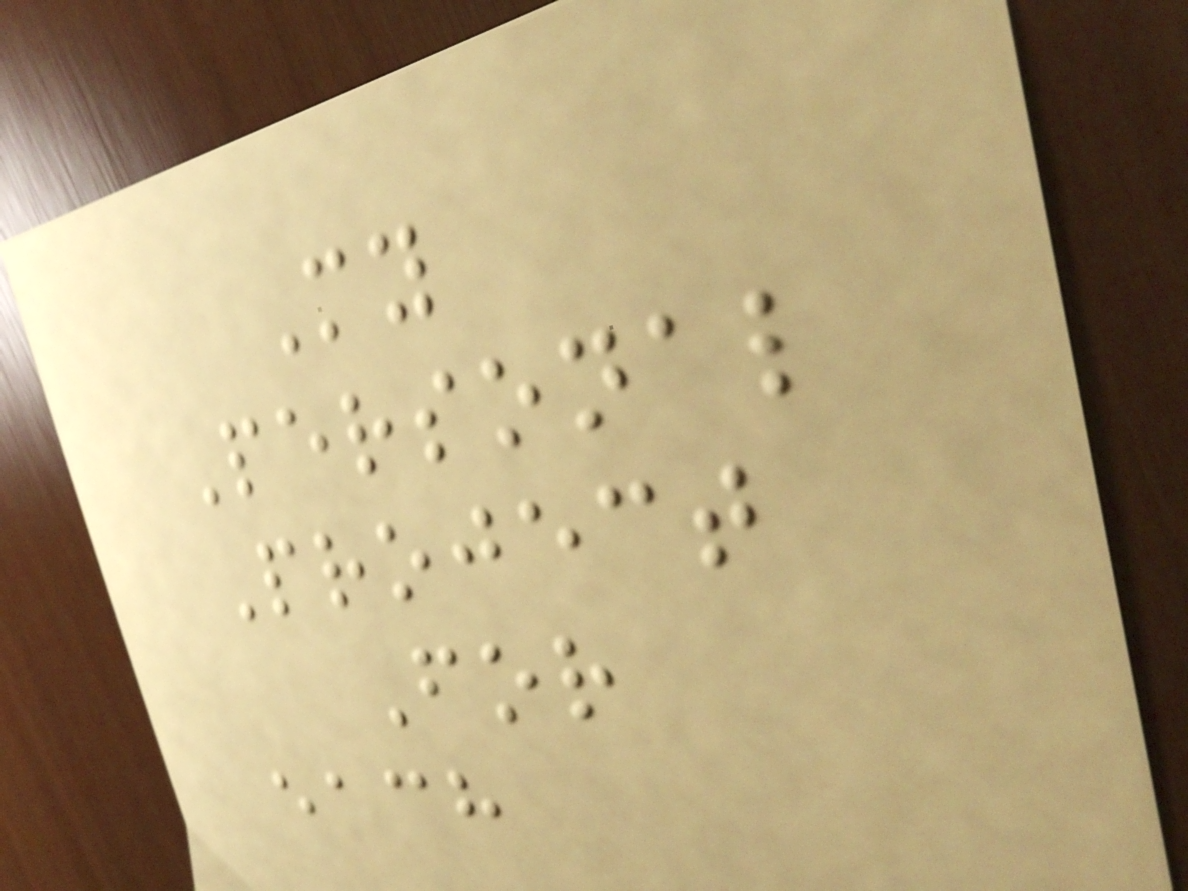My
Personal
Project
For
each
